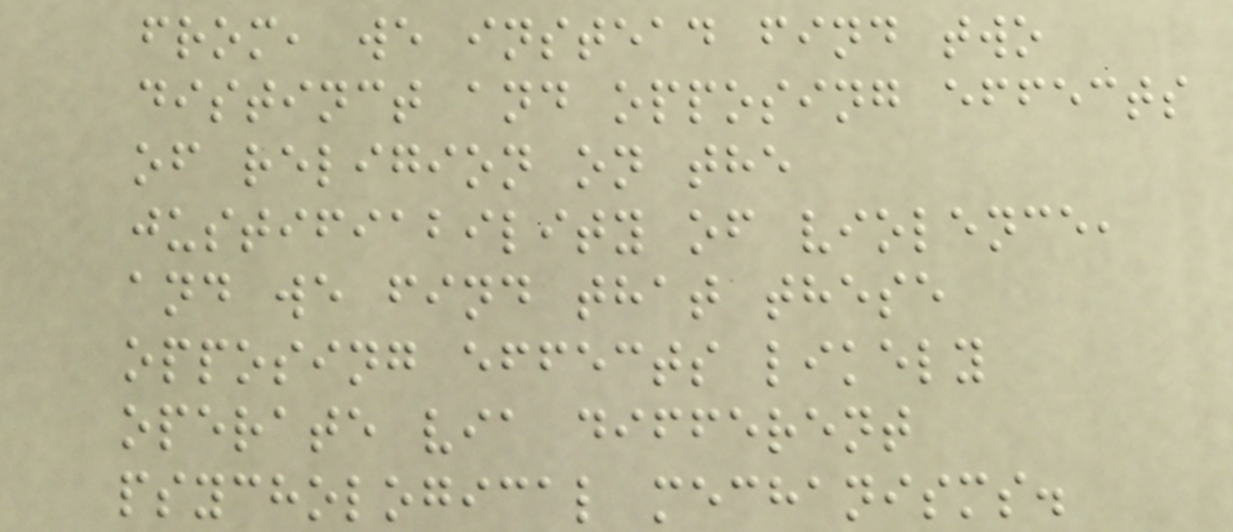from, we instead find two
distinct and opposing effects
of religion on the
justifiability of violence,
and we find that these
opposing effects likely
operate via different
psychological mechanisms.
